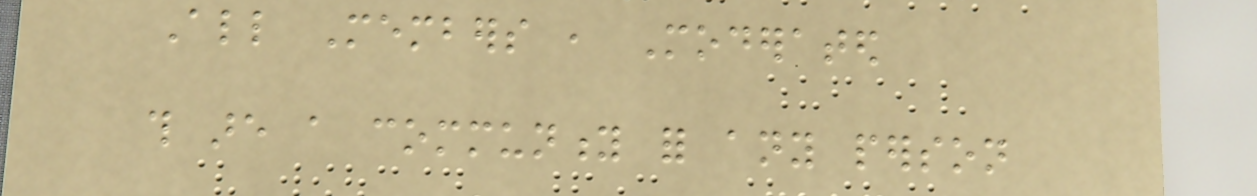All Members , Moderated
this are a community for any person
